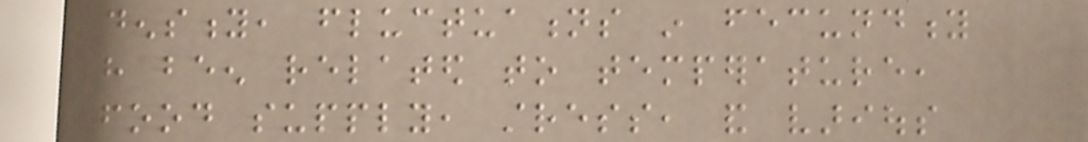density, fluctuations in fecundity
have been related to temperature,
food supply, stress, and various
